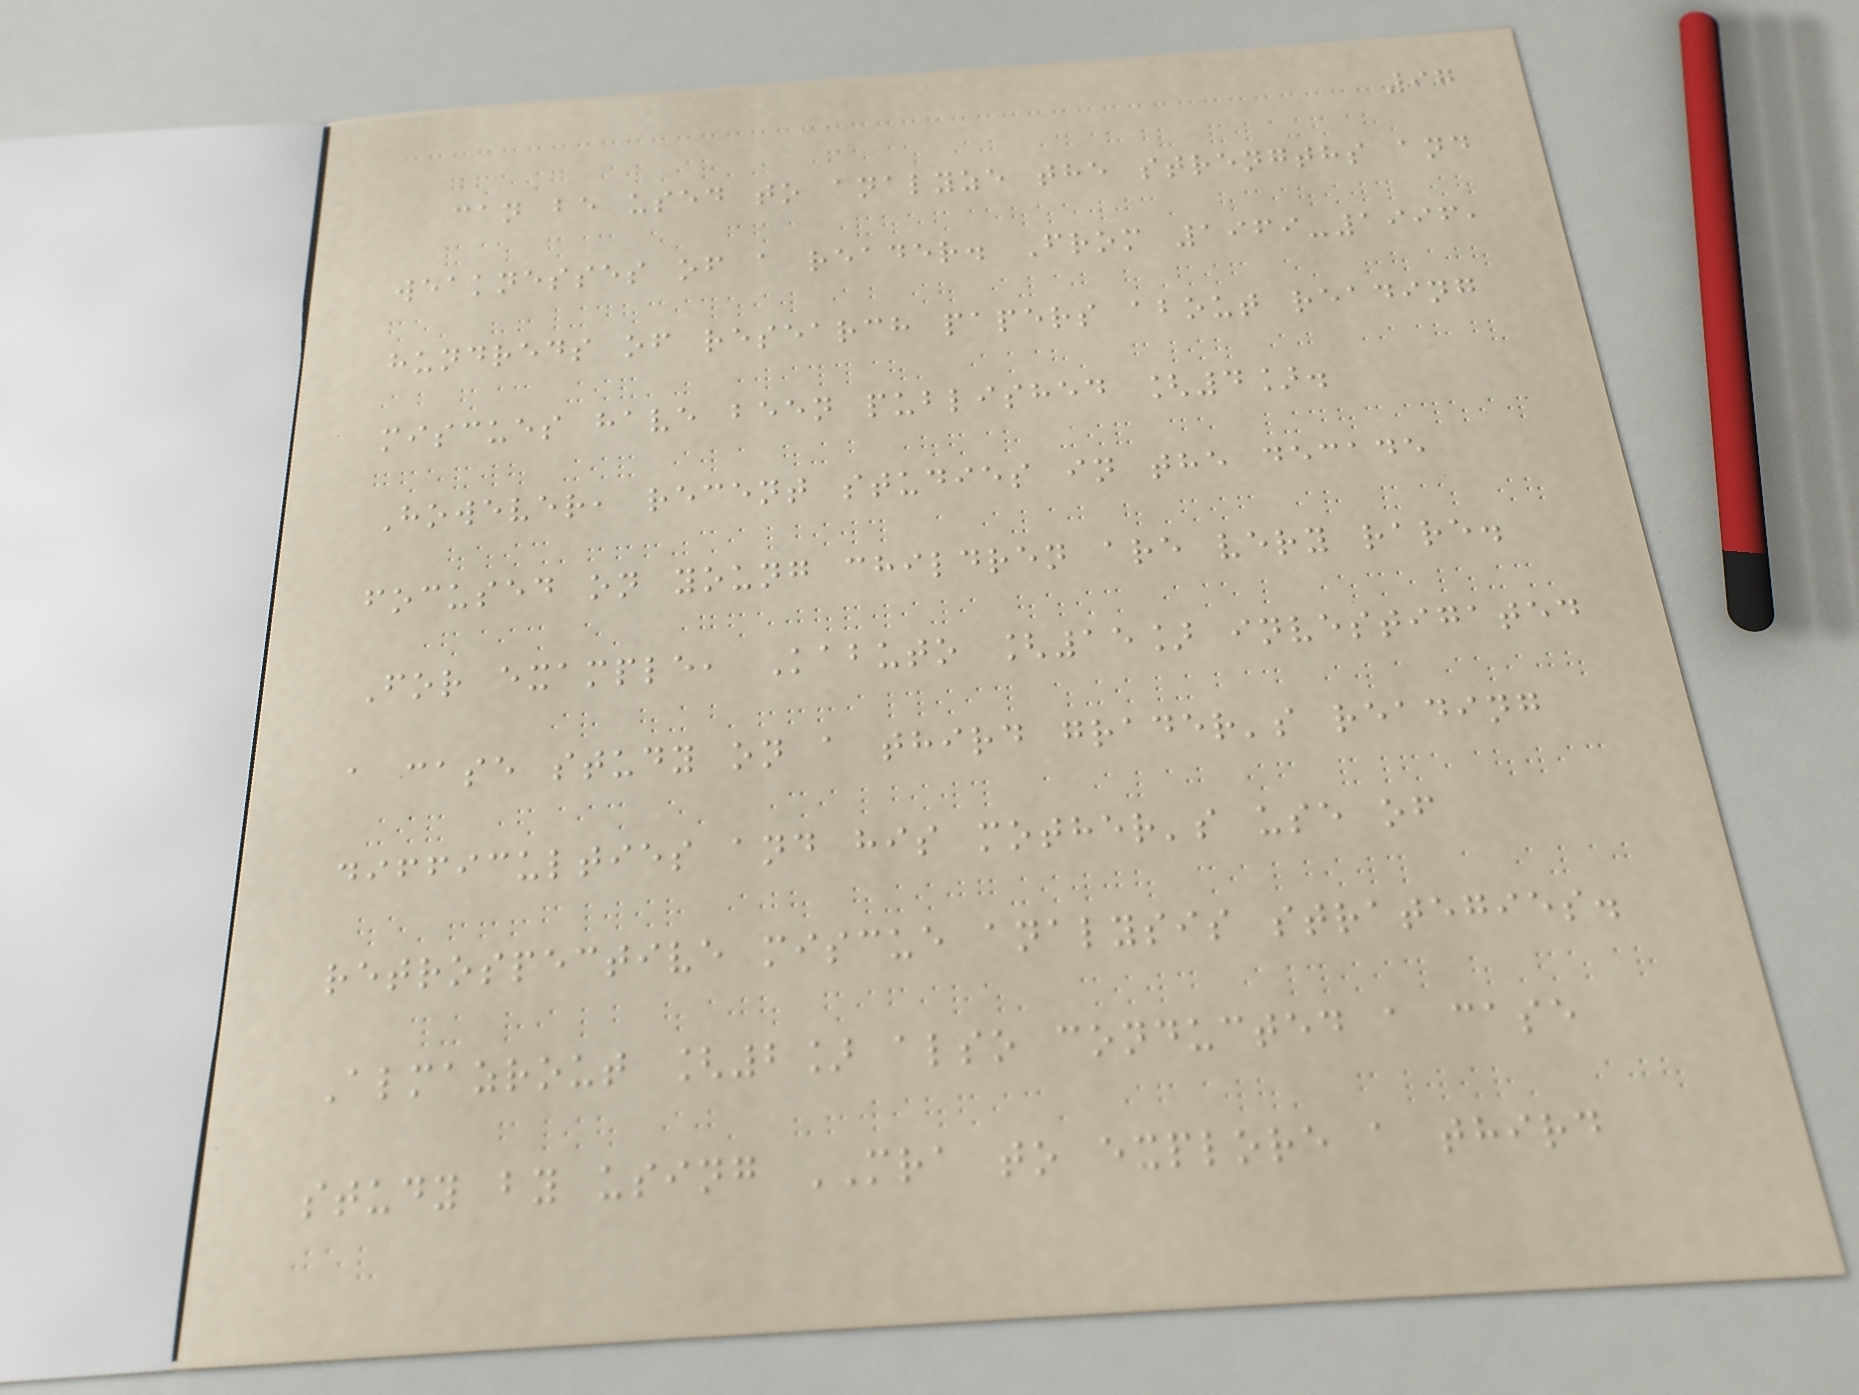97
can be used to analyze the strengths and
weaknesses of a reader. From 1969-1996,
hundreds of research papers about reading
miscues have been published [4].
However, recent studies in the decade
focused on young children are very rare.
For example, Kabuto [15] investigated
a case study on a third grader's reading
difficulties and his mother's use of
retrospective miscue analysis strategies.
Almazrout [2] also conducted a case
study by using MRA to explore a third
